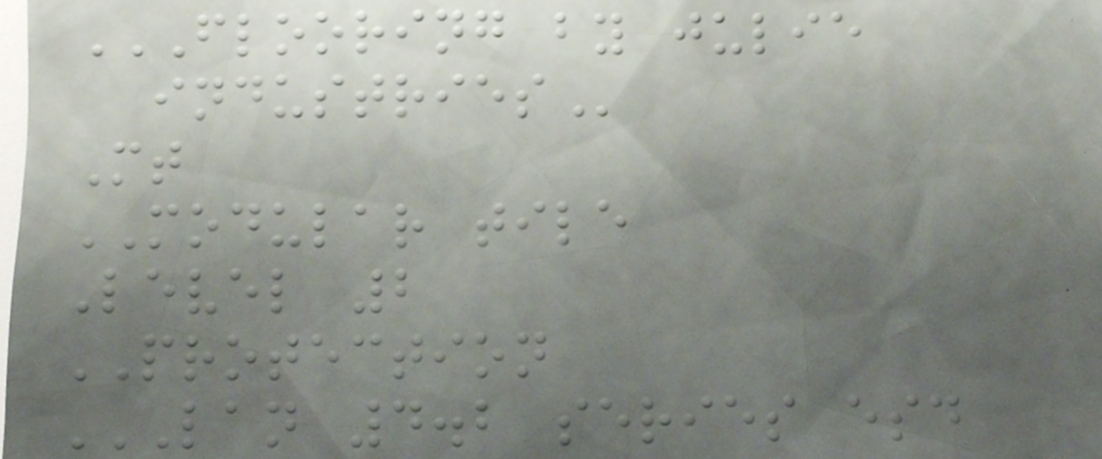FLOORING BY JULIE
INDUSTRIES
Mt
MODULAR tile
Level 2
PROTECTION
LAN 4.2 SERIES ESD
